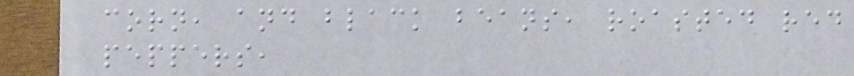corn, and black beans, roasted red
peppers,
